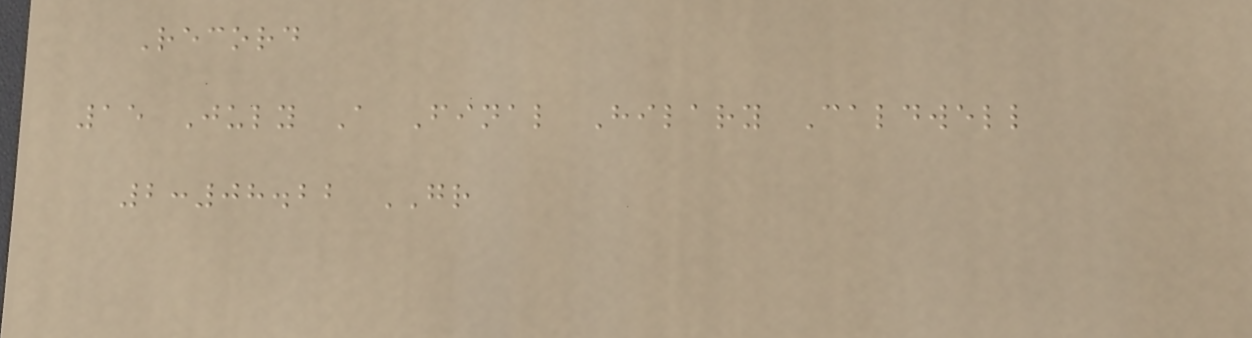Record
15 July A Final Hilary Caldwell
2:08.22 GR
